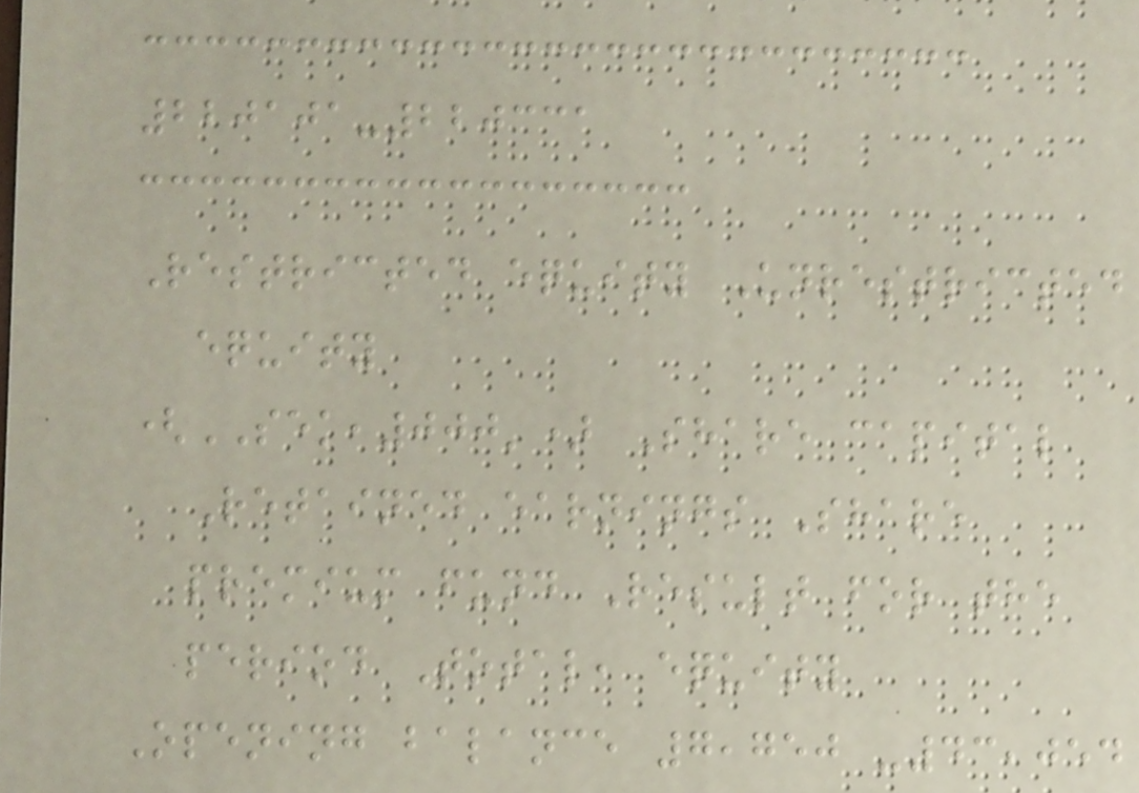220101-220331
Restricted equity Unrestricted
equity
(SEK,000') Share capital
Retained earnings Share
premium fund Result for the
period Total, equity
Opening balance 7,750 -43,054
